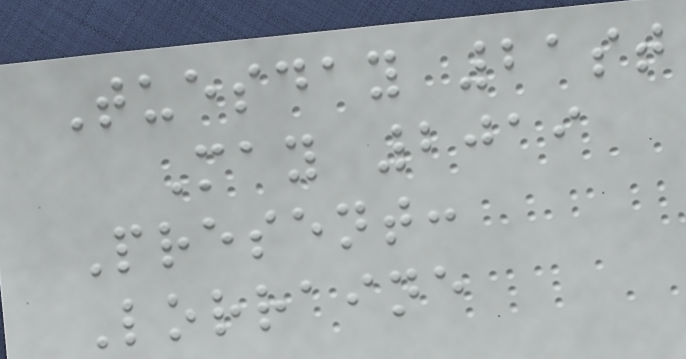Tuesday 21st
May 2019
Present:
Lorraine
